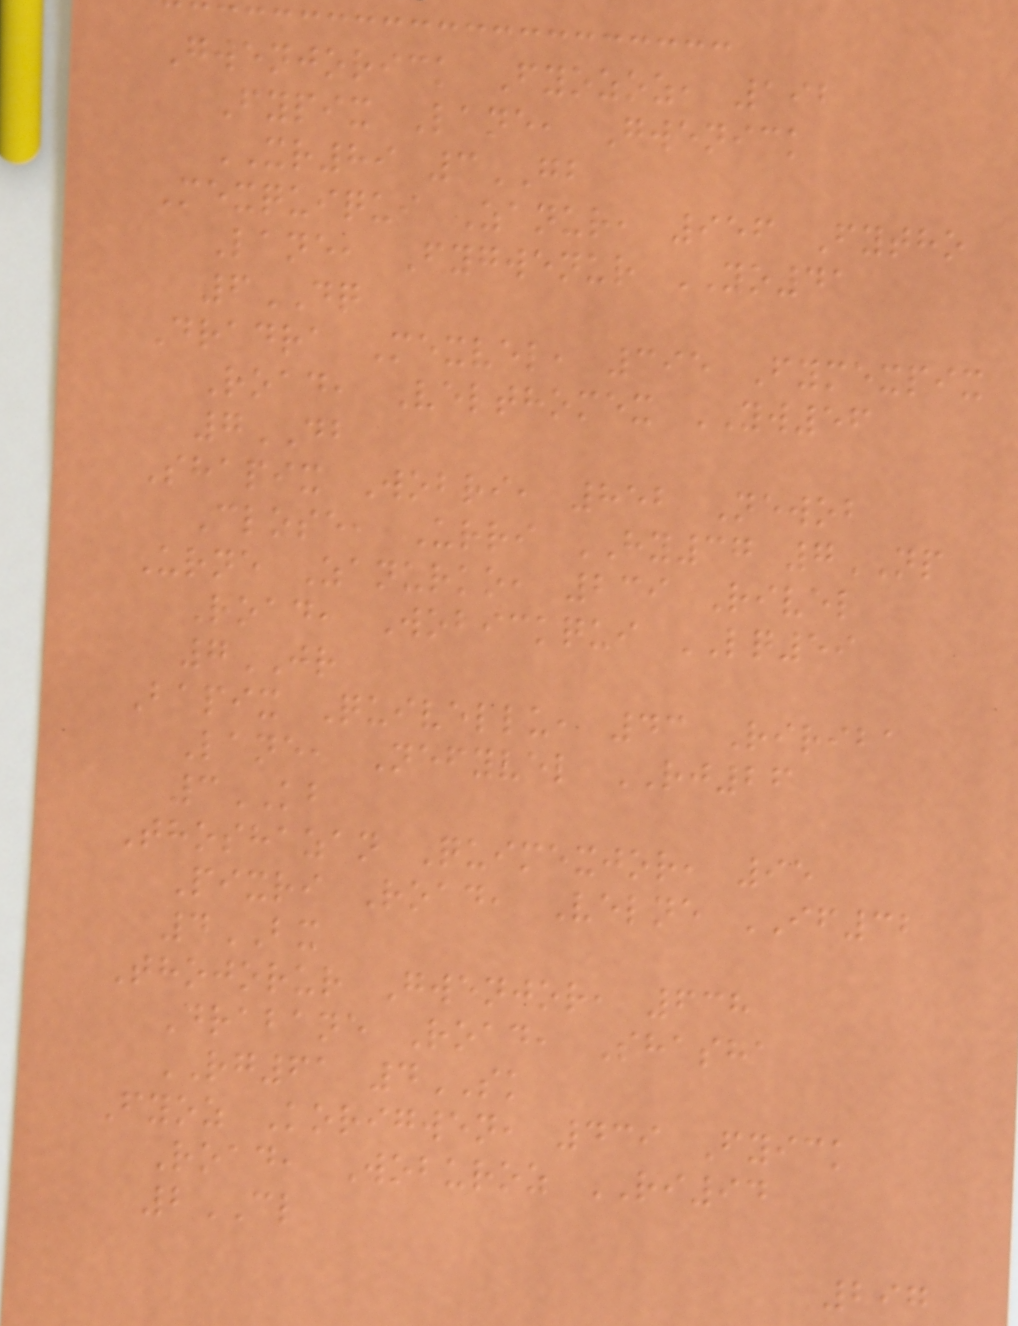Gwenjorick Fyozoz, 192
Fypix Lane, Gwenick
XR89 3GB
Mexquiqui Zanur, 956 Fytho
Lane, Fygwenur YO41
6DQ
Dradra Mexvel, 395 Fymexpix
Road, Velthomex YW56
7DB
Shapix Wobri, 852 Newob
Close, Urri HY37 7NP
Urne Zanurko, 239 Rivel
Road, Wobickqui LQ59
7JR
Bapix Quivellu, 43 Ririba
Lane, Nefyvel RJ26
3KB
Thoshazan Quimexjor, 95
Pixri Road, Velne IF32
4BX
Thojorur Gwenjor, 638
Drabane Road, Shasha
RG61 4SK
Fyoz Korigwen, 439 Fyick
Road, Woburoz RI94
2CL
297
